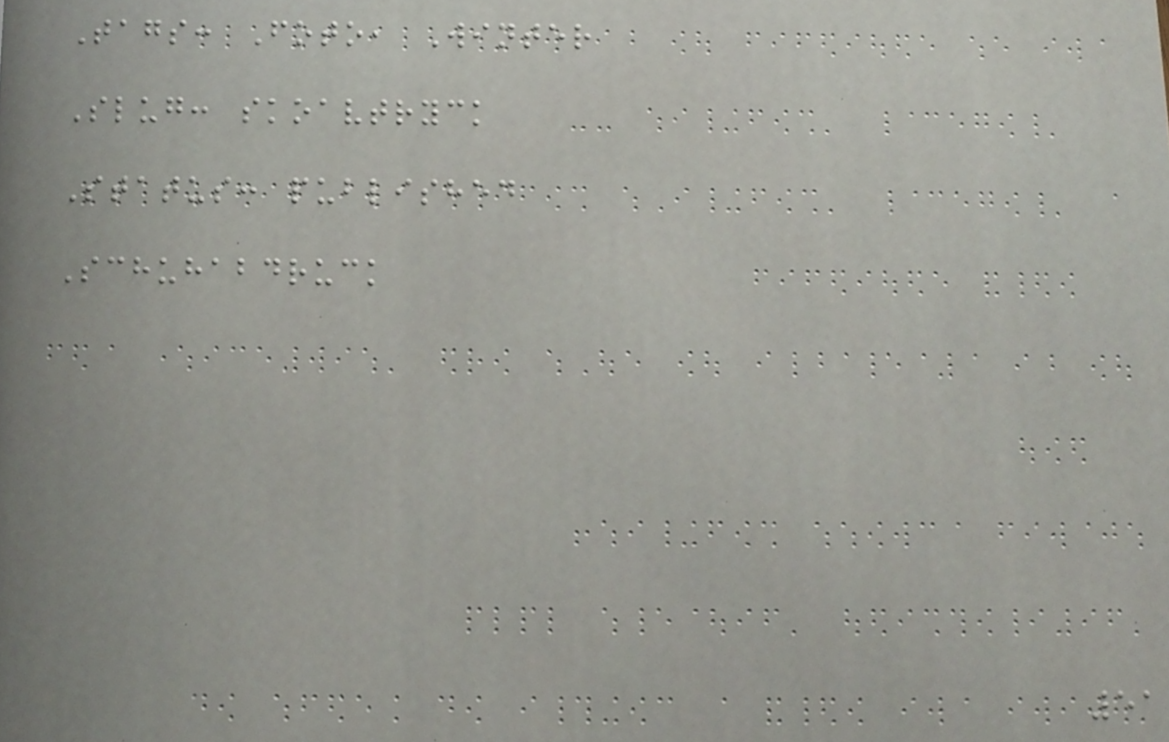Tags: Foto, Winter
Slug: skoavtryck
Status: published
Schuhabdruck
51
